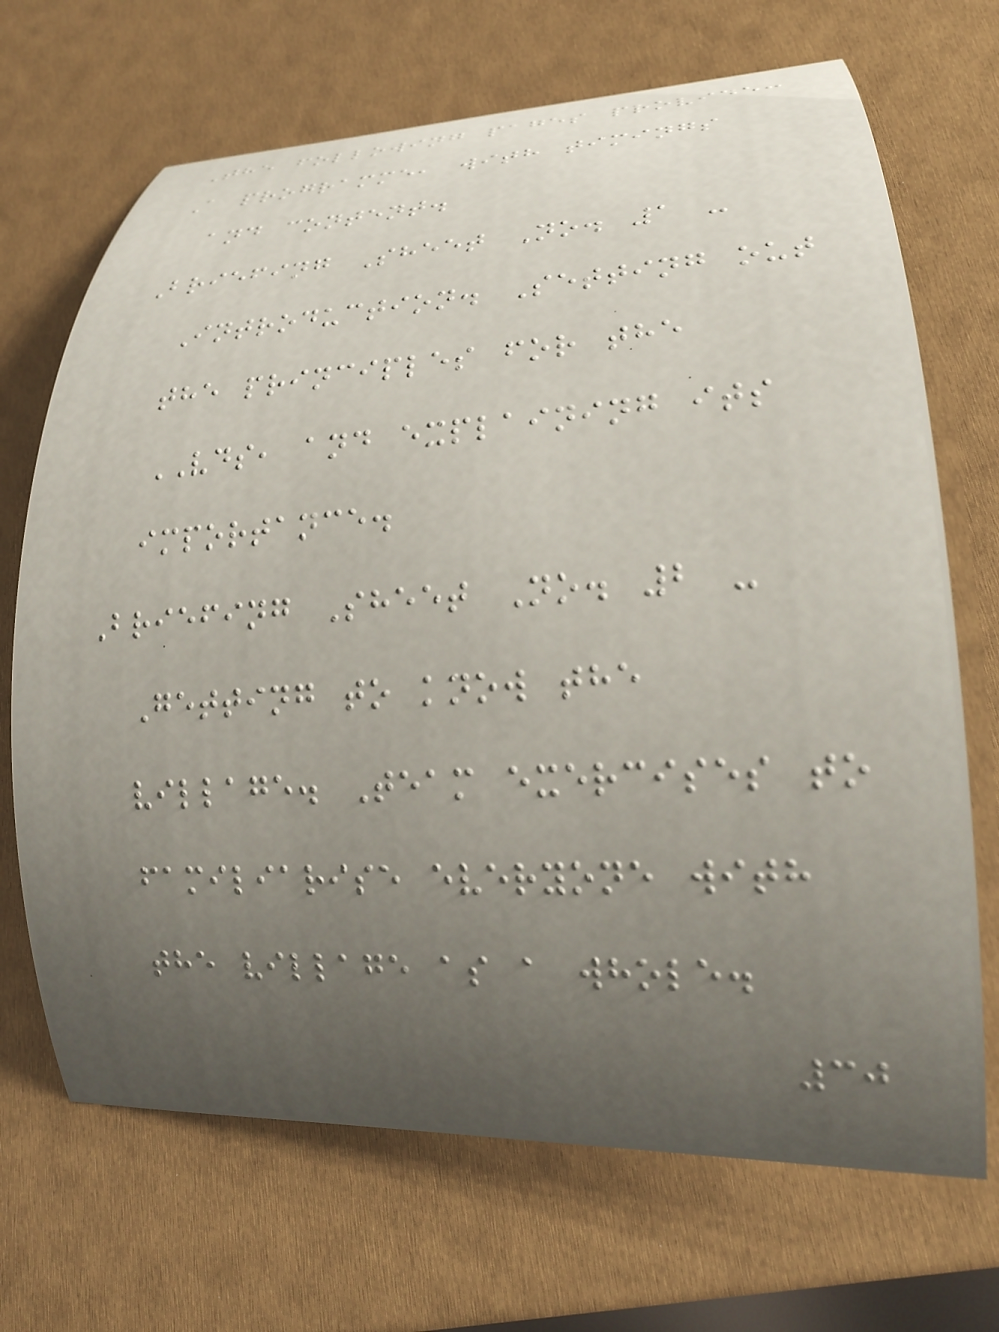The following pages provide:
A programme, with timings
and content.
Briefing Sheet No. 1 -
Introduction. Setting out
the principles for the
VDS, and explaining its
importance.
Briefing Sheet No. 2 -
Getting to know the
village. Team exercises to
familiarise everyone with
the village as a whole.
30
